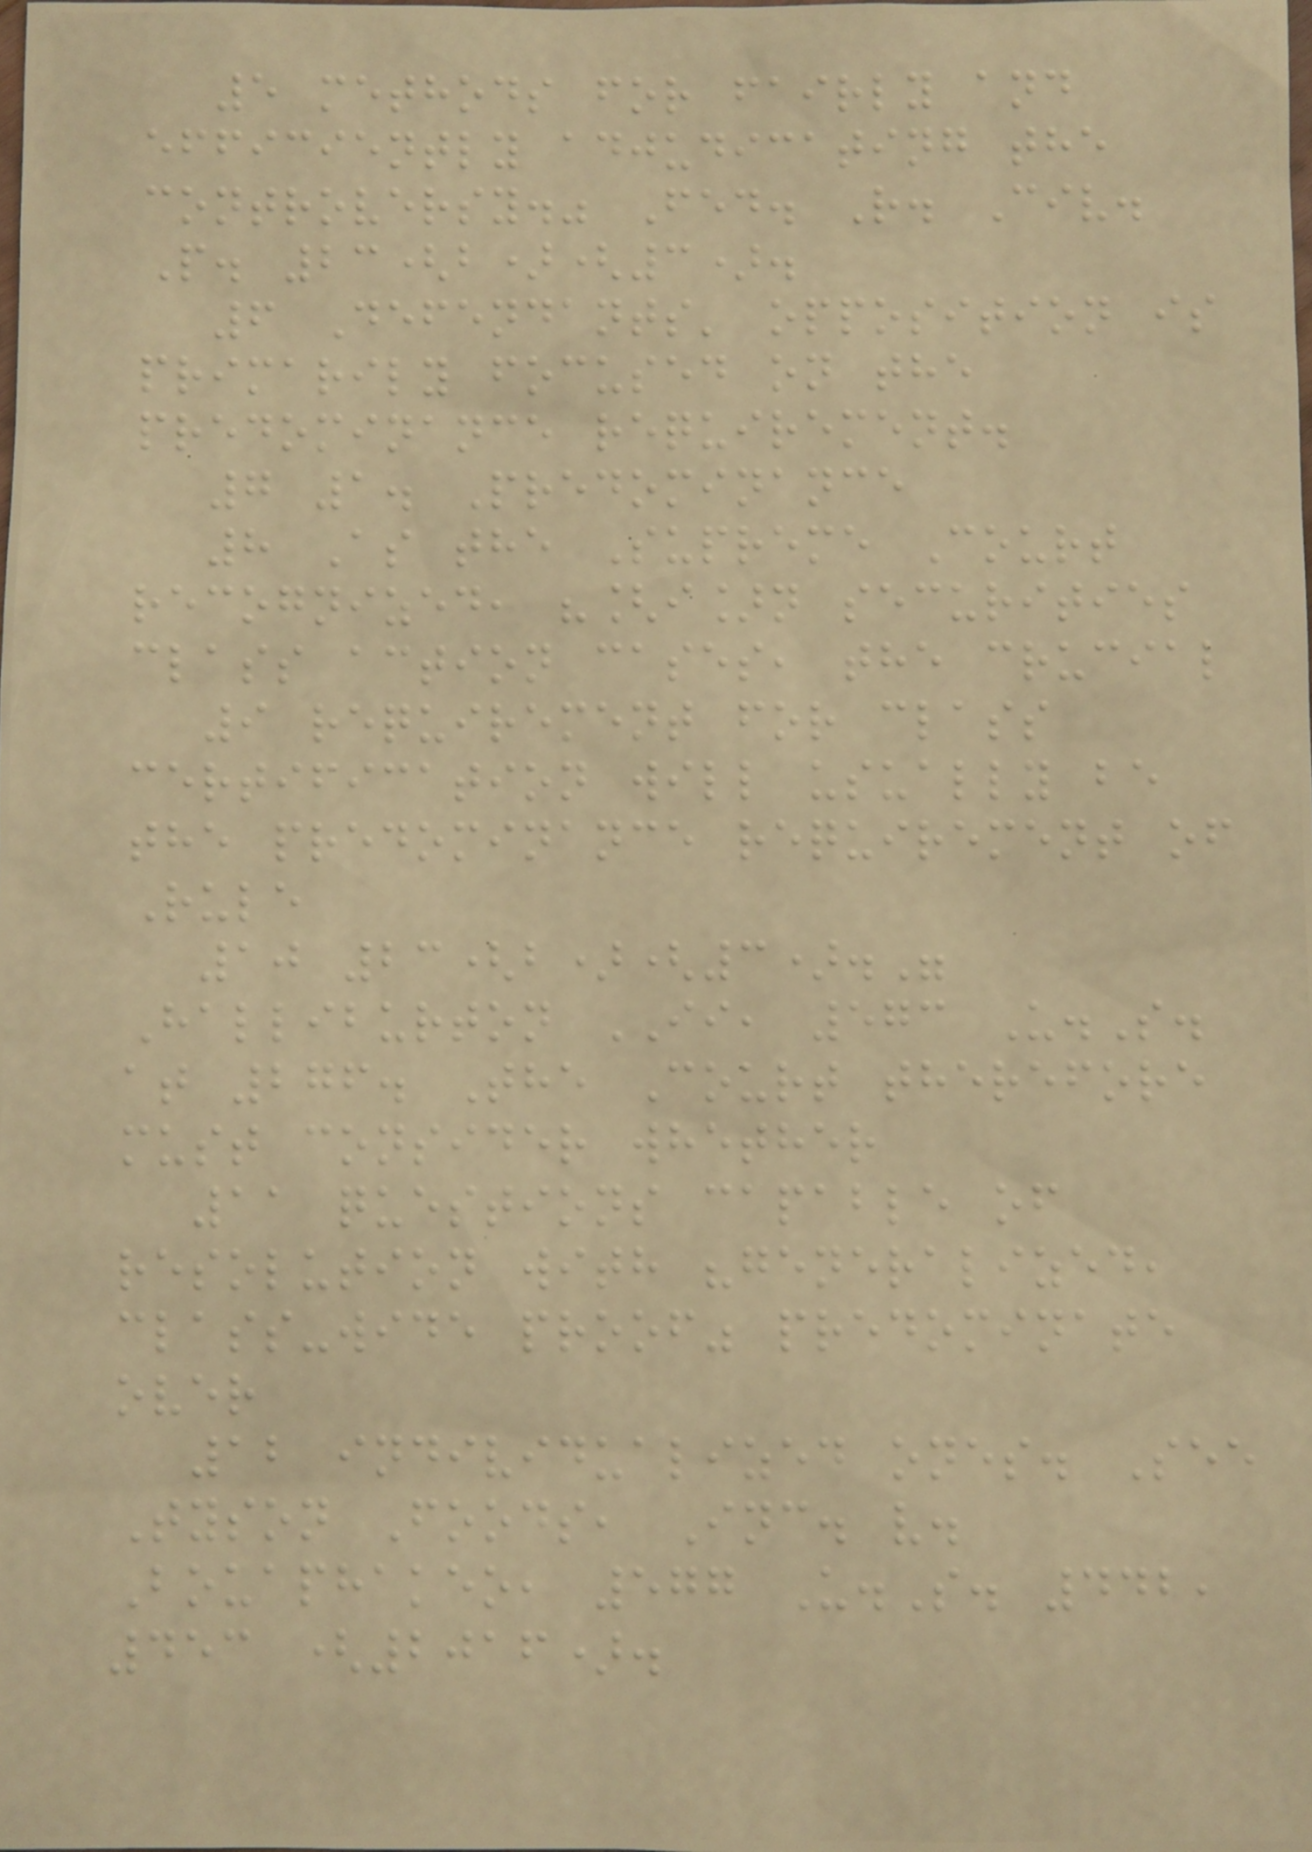5 methods for fairly and
efficiently adjudicating the
controversy." Fed. R. Civ.
P. 23(b)(3).
6 Defendants' opposition is
primarily focused on the
predominance requirement.
7 1. Predominance
8 As the Supreme Court
recognized, "[i]n securities
class action cases, the crucial
9 requirement for class
certification will usually be
the predominance requirement of
Rule
10 23(b)(3)."
Halliburton II, 573 U.S.
at 276. The Court therefore
must consider whether
11 questions capable of
resolution with "generalized,
class-wide proof" predominate
over
12 individualized ones. See
Tyson Foods, Inc. v.
Bouaphakeo, 577 U.S. 442,
453 (2016).
